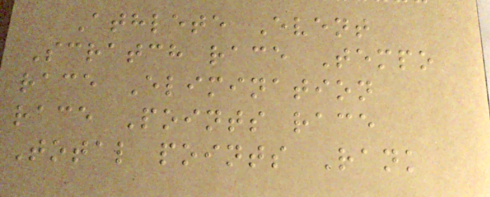Athlete Event
Scratch race Tempo
race Elimination
race Points race
Total points Rank
